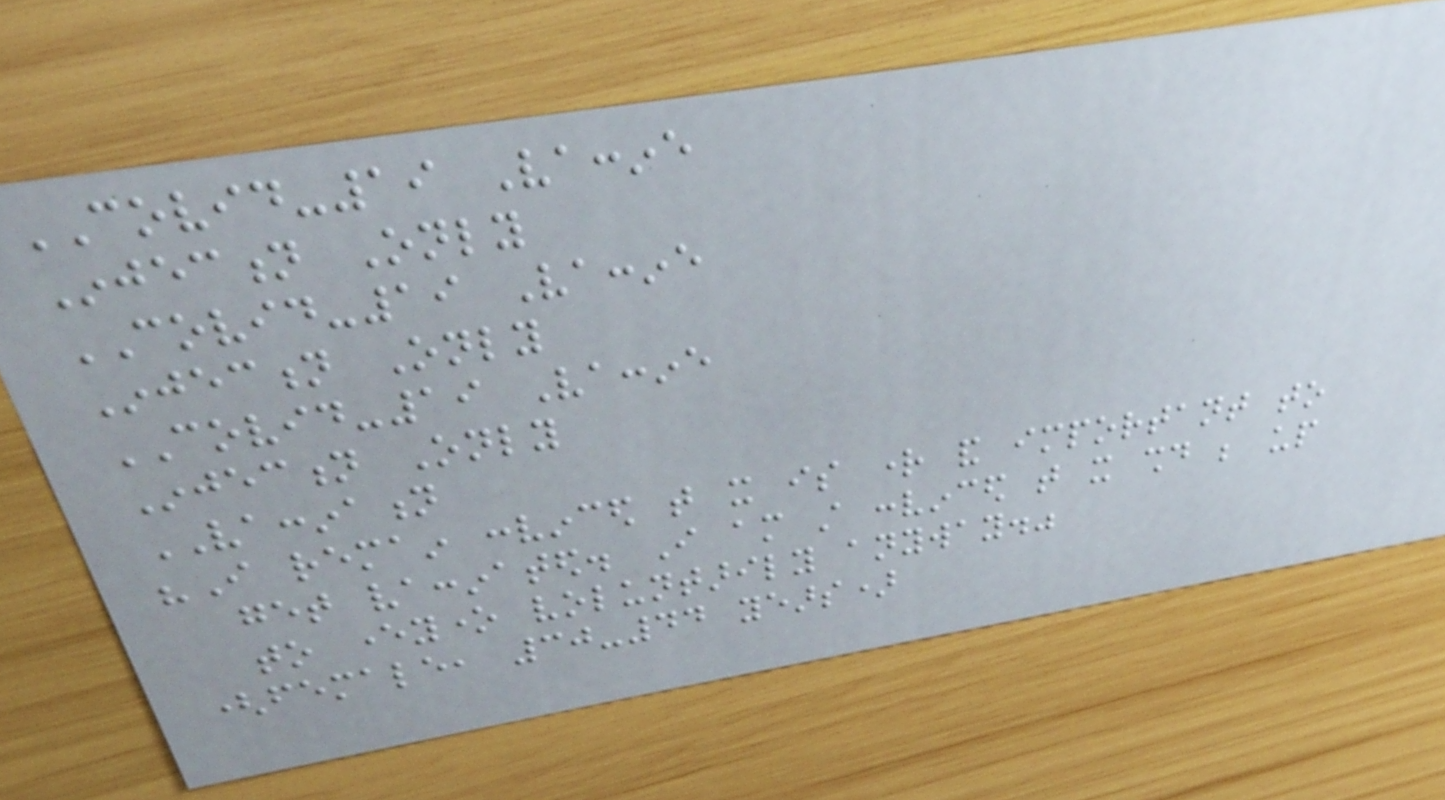COVID-19 Vaccine
Injection Only
COVID-19 Vaccine
Injection Only
COVID-19 Vaccine
Injection Only
VACCINATION
"I remain convinced that it is right and important to
get vaccinated. I am still convinced that it should be up
to everyone voluntarily anyway."
(female, 30-44 years)
